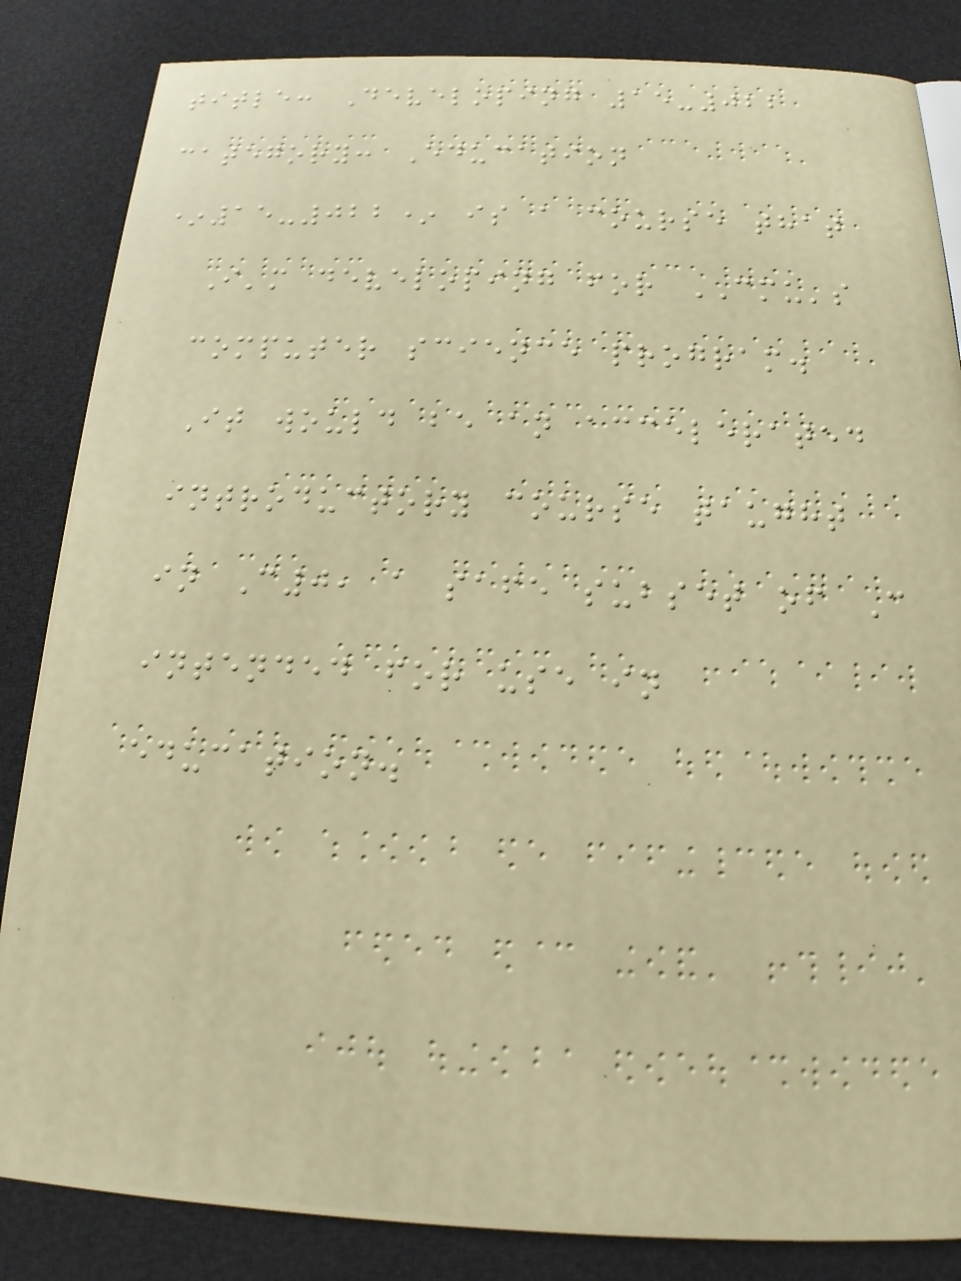title: Developing 15-022
category: Education
*15-022* is a course that
I'm developing for CMU's
computer science program.
It would be an accelerated
introductory course taught
in C0, a safe subset of C
intended for use in
education.
